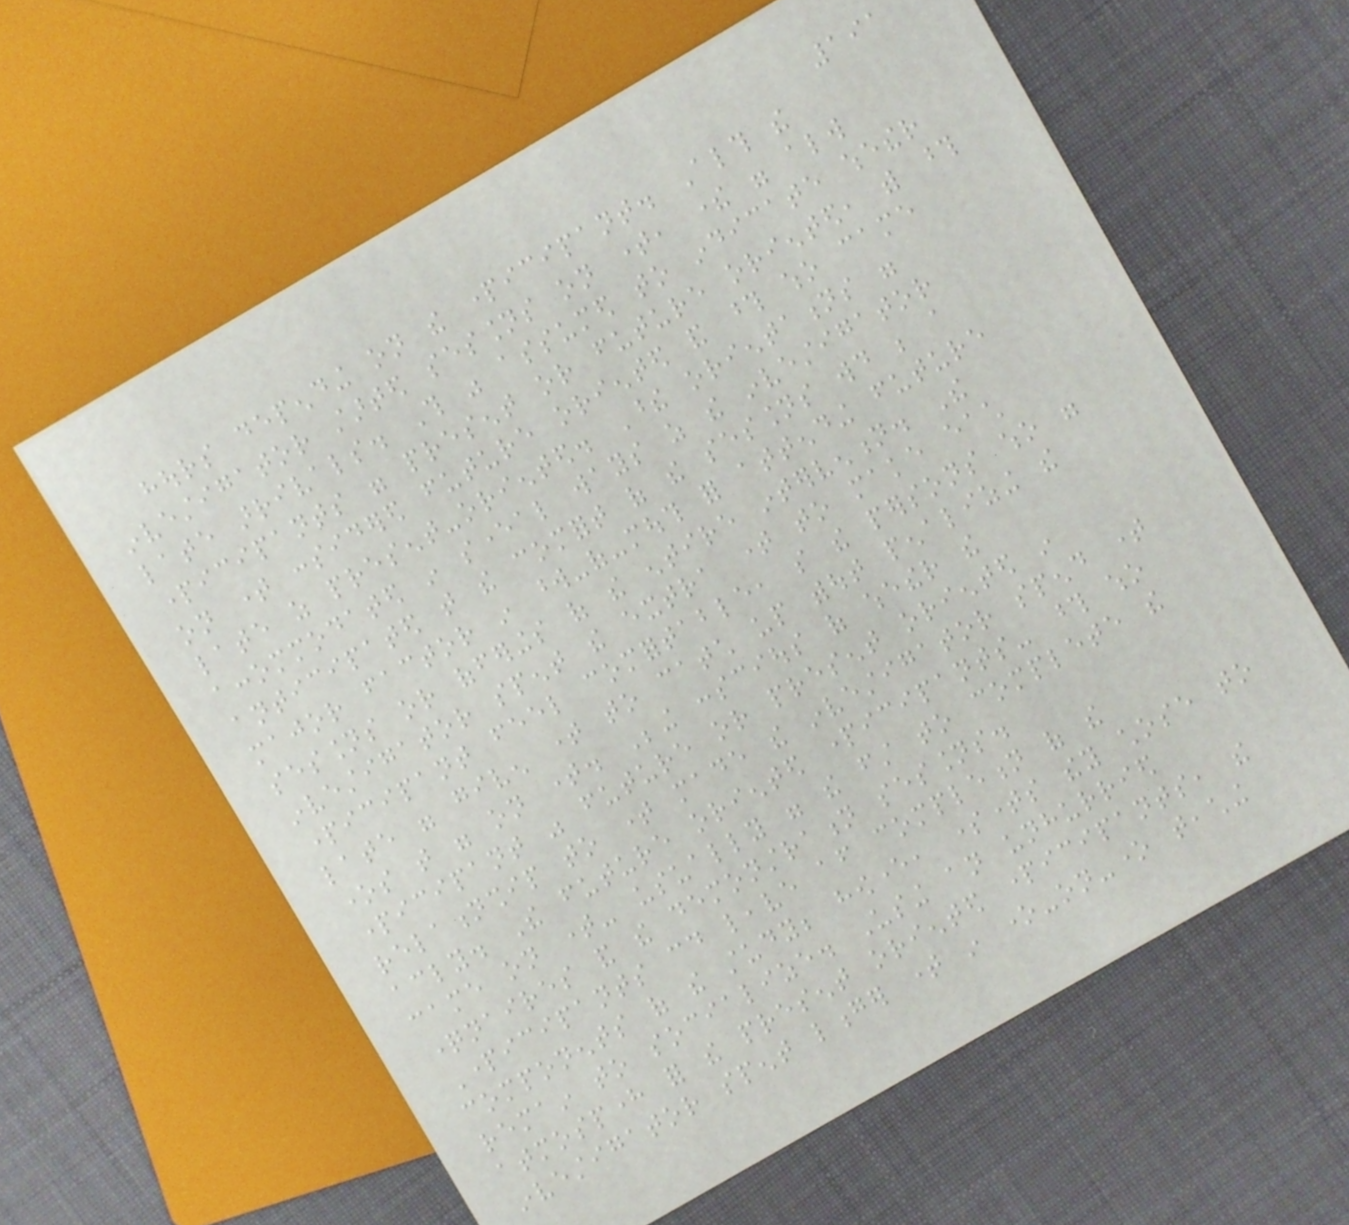191
hours depending on the participant. Although the
investigator started sessions on time, there were always
late arrivals. This was assumed to indicate whether
participants were present or future oriented, with those
on time considered future oriented and those who came
late as present-oriented. These orientations were
accommodated in several ways as the investigator
anticipated that the comfort of the sessions would be a
major factor in word-of-mouth for attending future
sessions or offerings of the entire intervention. The
investigator spent the extra time to make each
participant feel comfortable, so the persons who were
late were given time to catch up without penalizing the
ones that were on time. Being conscious of whether the
participant was future or present oriented in
relationship to time made the investigator spend time
accordingly. The future oriented participants- those who
came on time- usually were the first to complete the
questionnaires and the demonstration sessions.
Participants could leave after completion of the
components of the study; however, sometimes they chose to
remain to socialize. Using an unhurried
atmosphere for the present oriented participants, the
investigator spent longer time in one-on-one teaching
